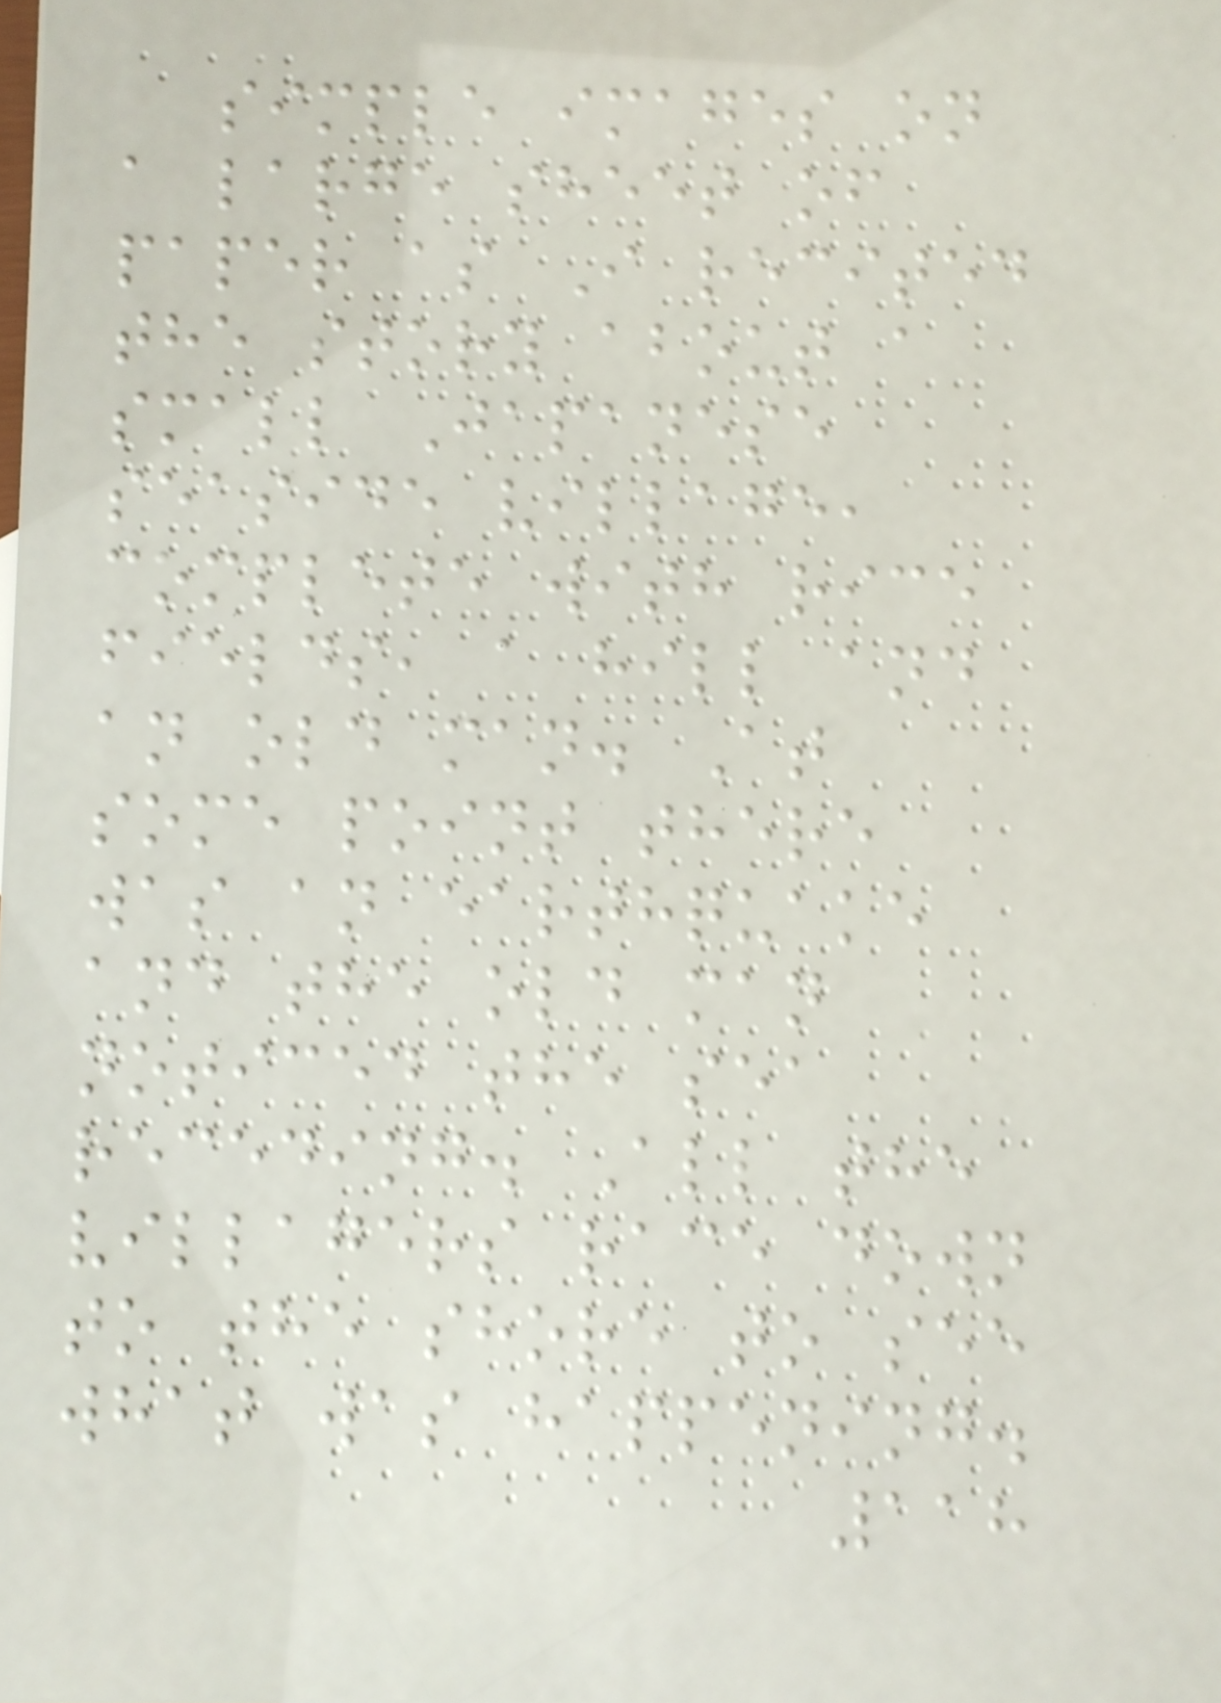simple images on
a large sheet of
paper as I recited
the story about a
small Japanese
seaside village,
complete with rice
fields, a hill and
an old man. At
some point there
was an earthquake
and the old man
noticed the sea
receding. All the
villagers race down
to the shore to see
what was happening.
118
